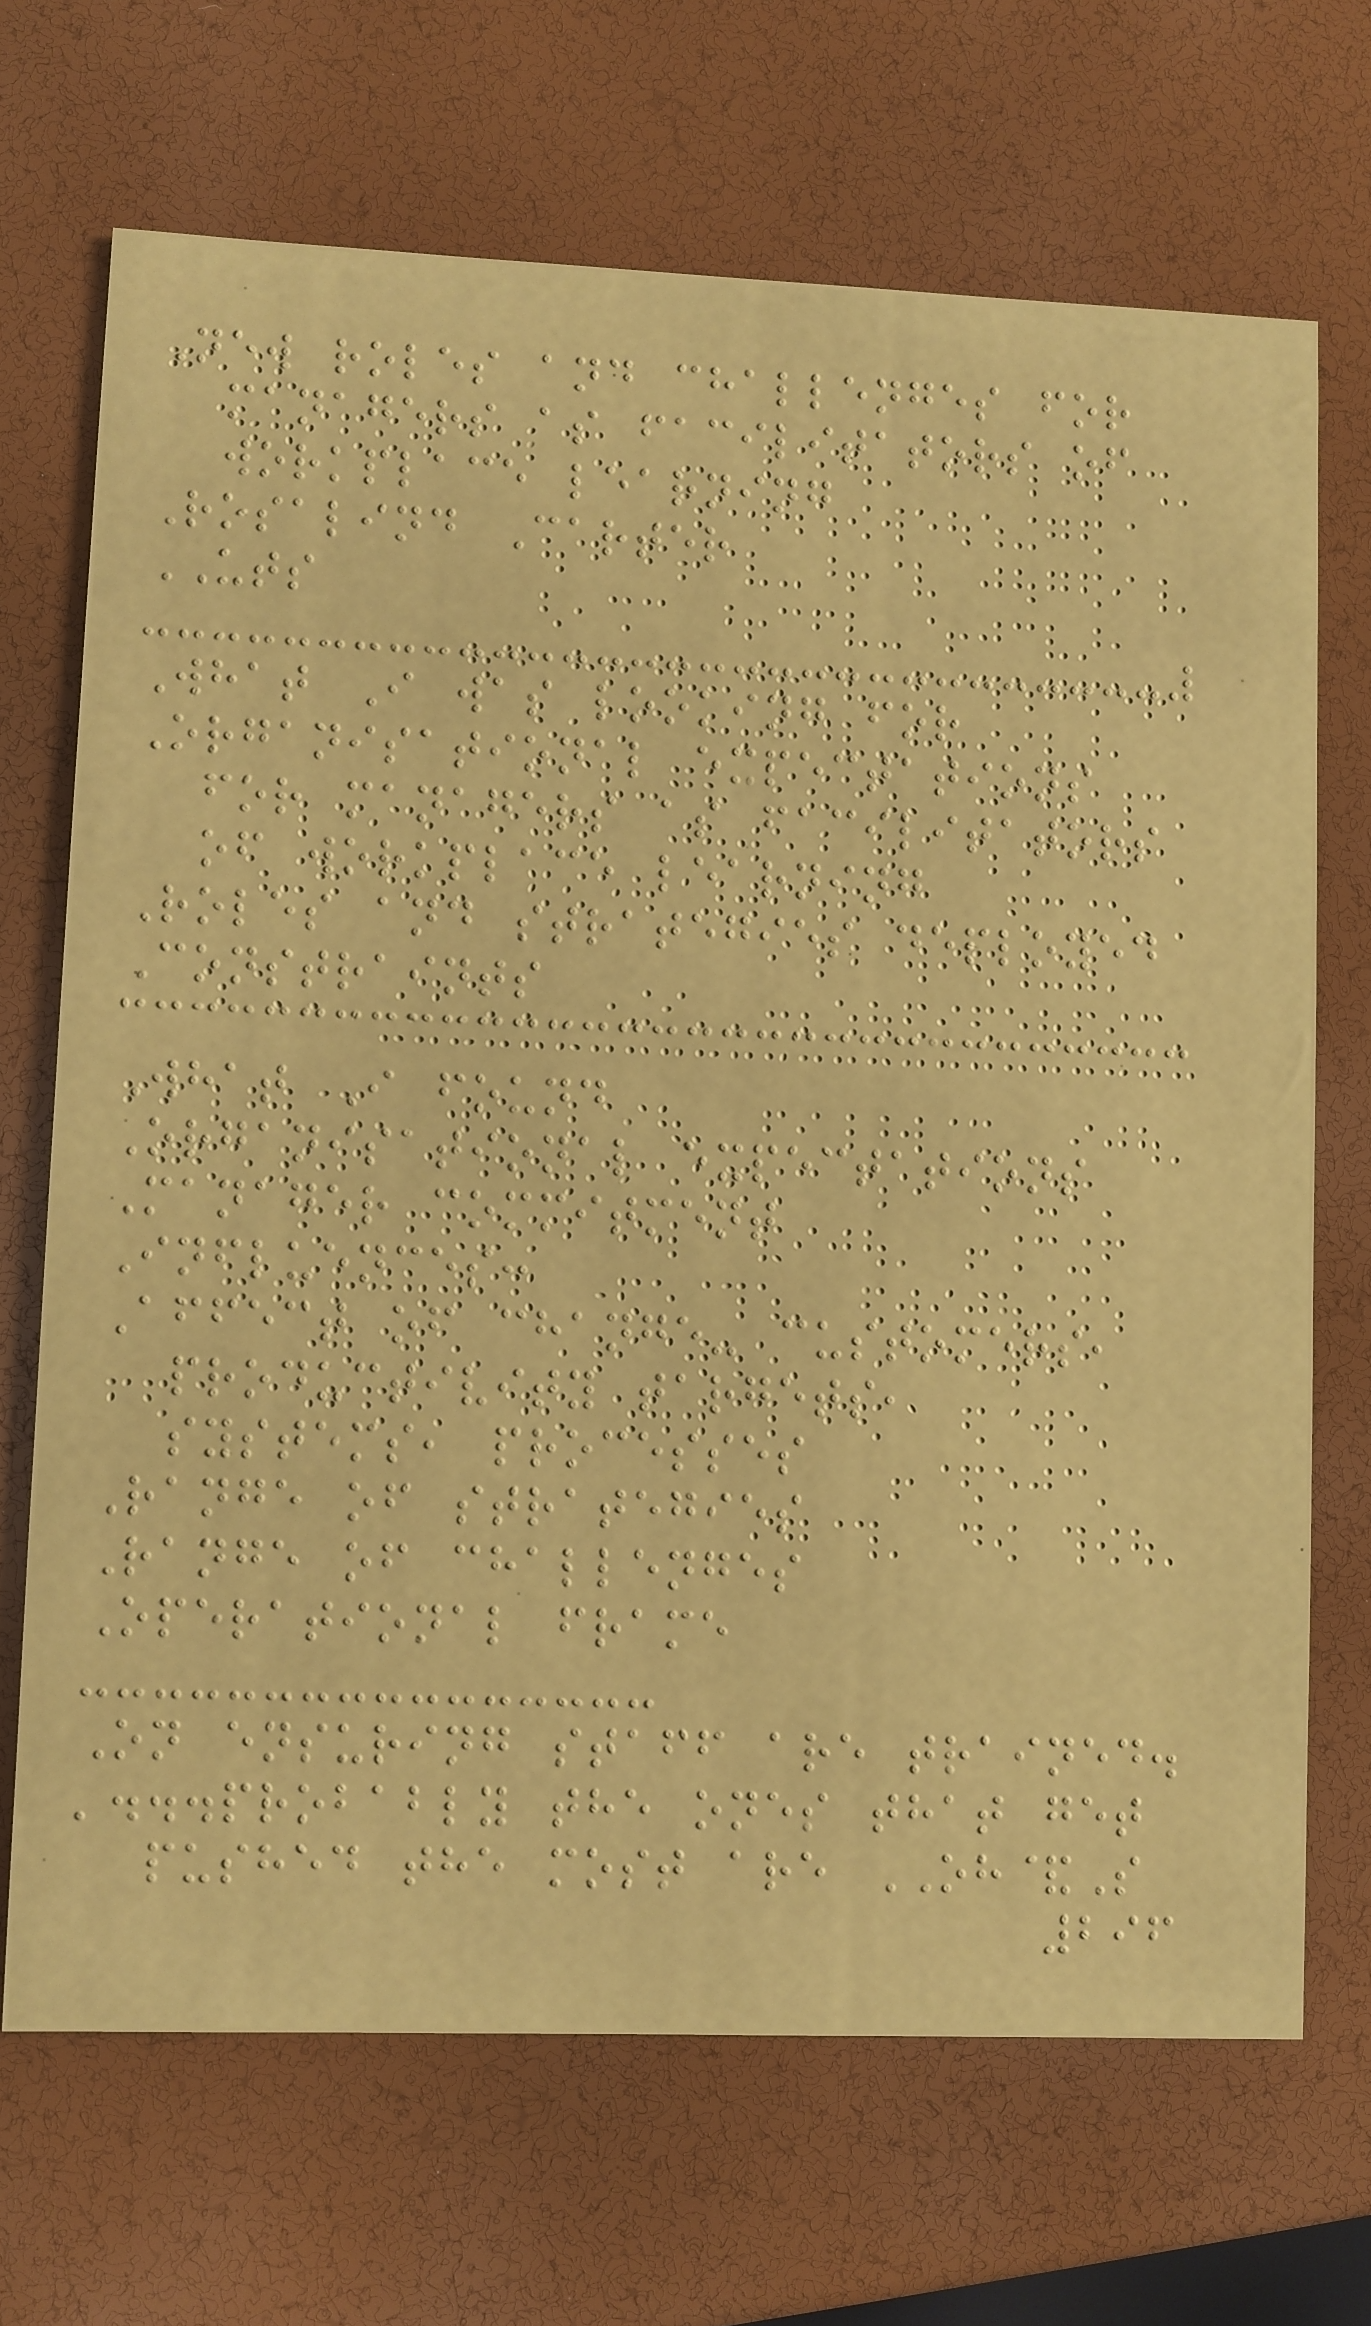New roles and challenges for
managers as facilitators of
workplace learning
Rosalind Carter
UTS
What I was looking for
Organisational expectations
for managers as facilitators
of workplace learning
Roles and strategies deployed
Constraints
What I found
Organisational expectations
Manager commitment
Influences:
Affect of change- customers,
productivity targets,
systems, processes
Range of strategies
Range of challenges
Operational frame
On ensuring staff are trained.
'...probably the ones that get
pushed the most are OH&S
296
